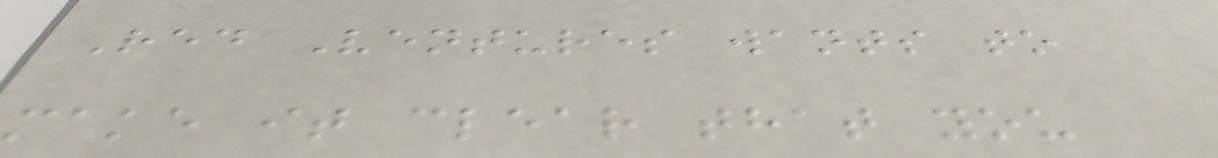Red Ventures wants to
make it clear that you
